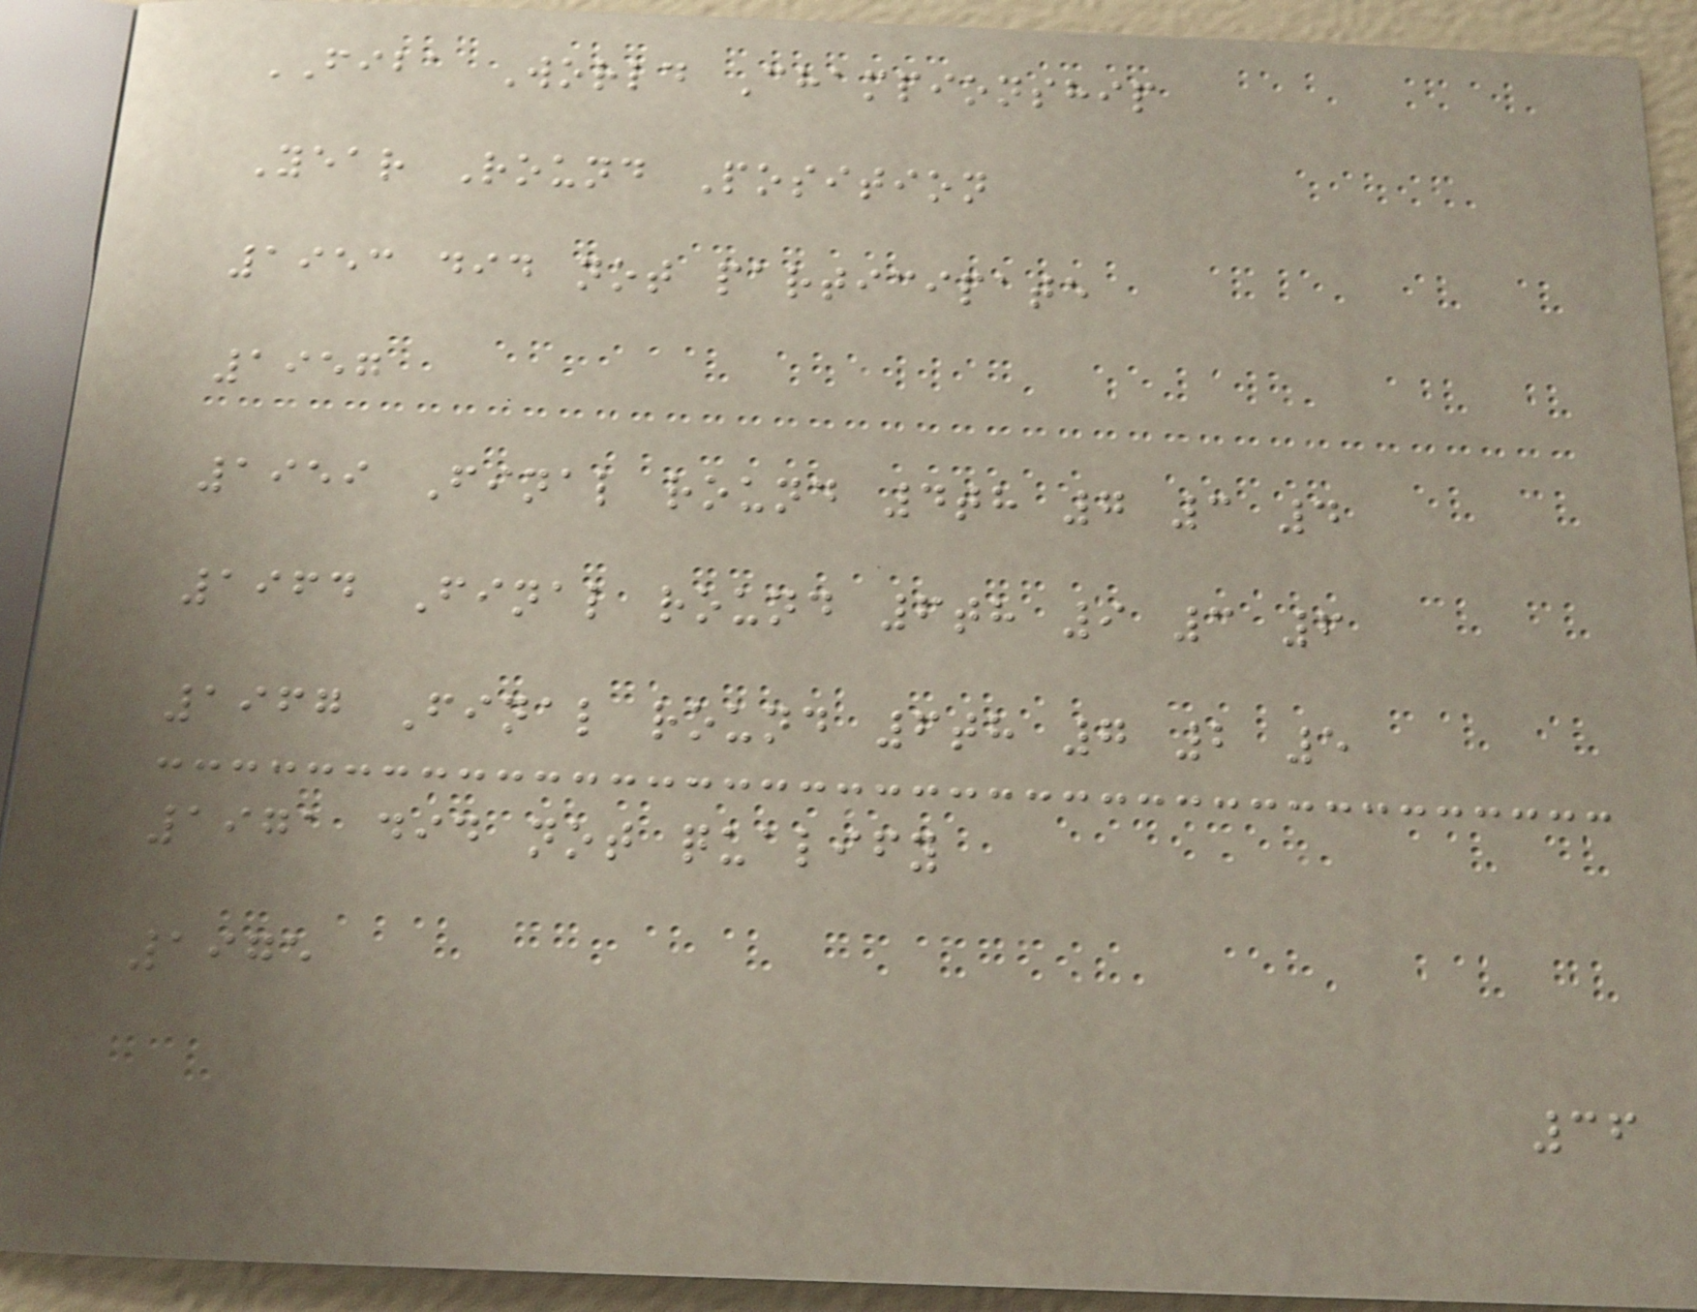FIBA World Championship
Year Round Position
1953 did not participate
1957
1959 Final round 4th 7 3 4
1964 Final round 6th 9 3 6
1967 Final round 6th 7 2 5
1971 did not qualify
1975
36
